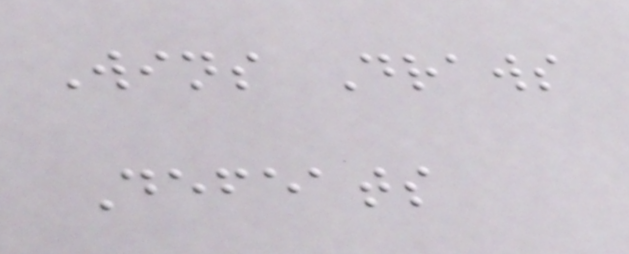Wins Draws
Defeats
